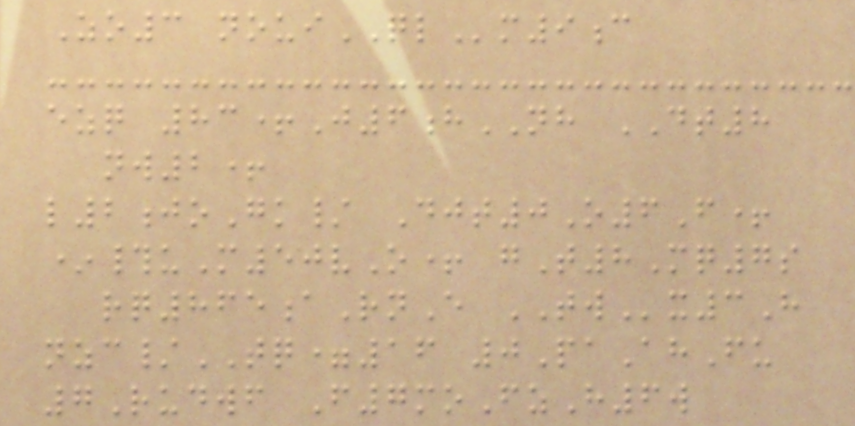Zo3 nouiQLm9c
ezq 83+J6hNH DT8
nw2+
l2joGk/ Djt0O6F+
*#uM50vO+ gT8Mq7s
rq865aRnE TWx3H
nzc/TQ=16 0PaAhFu
7Rudwf F7moFzH6w
